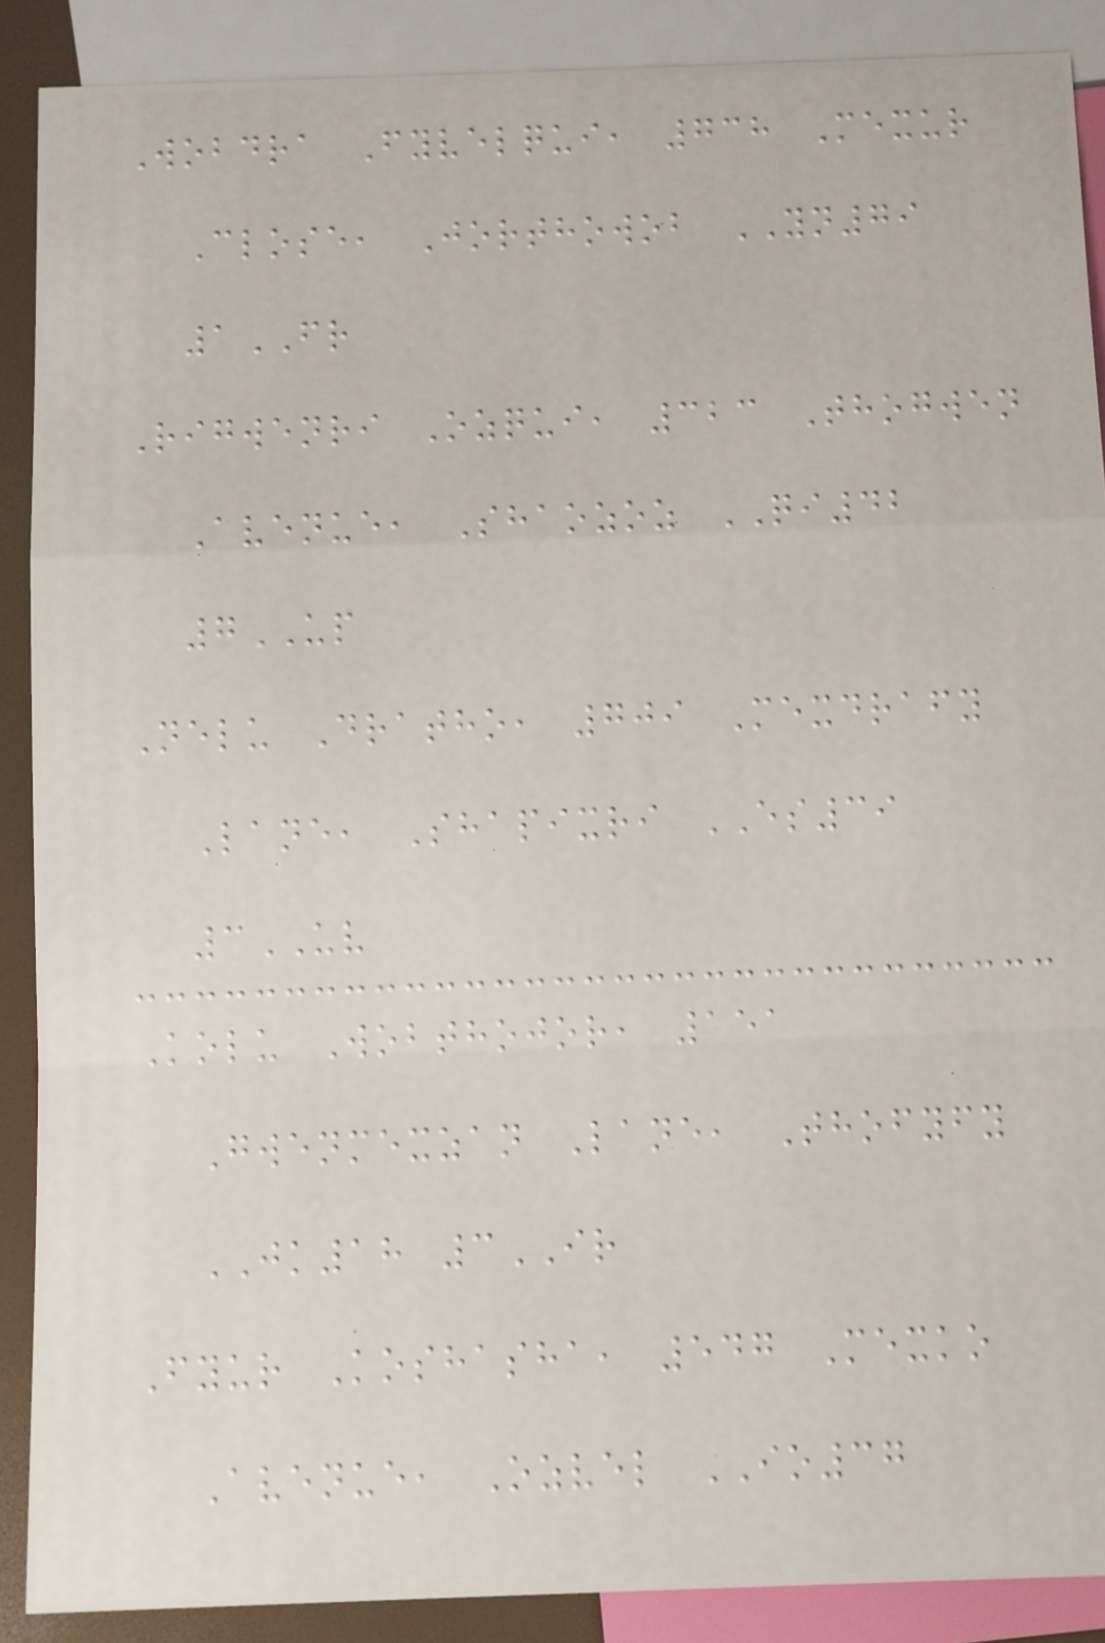Wobdra Fyvelqui, 738 Mexur
Close, Jorthowob YN79
1FR
Rigwenri Ozqui, 323 Thogwen
Avenue, Shaozoz QI42
7UP
Nelu Dratho, 709 Mexdrafy
Lane, Shapixri ES39
3UV
Kolu Wobthojor, 151
Gwenmexzan Lane, Thofyfy
JK18 3IR
Fyur Koshasha, 547 Mexko
Avenue, Ozvel IO37
